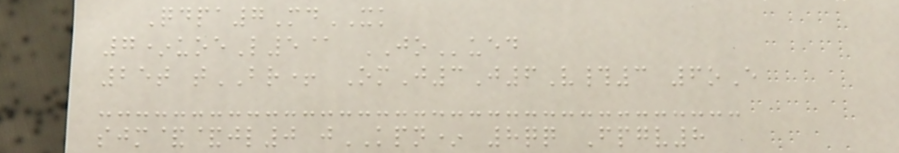Qdpa7MdXK
7*uoeL5@ JOued
25t tBR+ OmJ3J6V#3 6oE
sjm&&jl0 jKPN* 8qq Fpgv8
